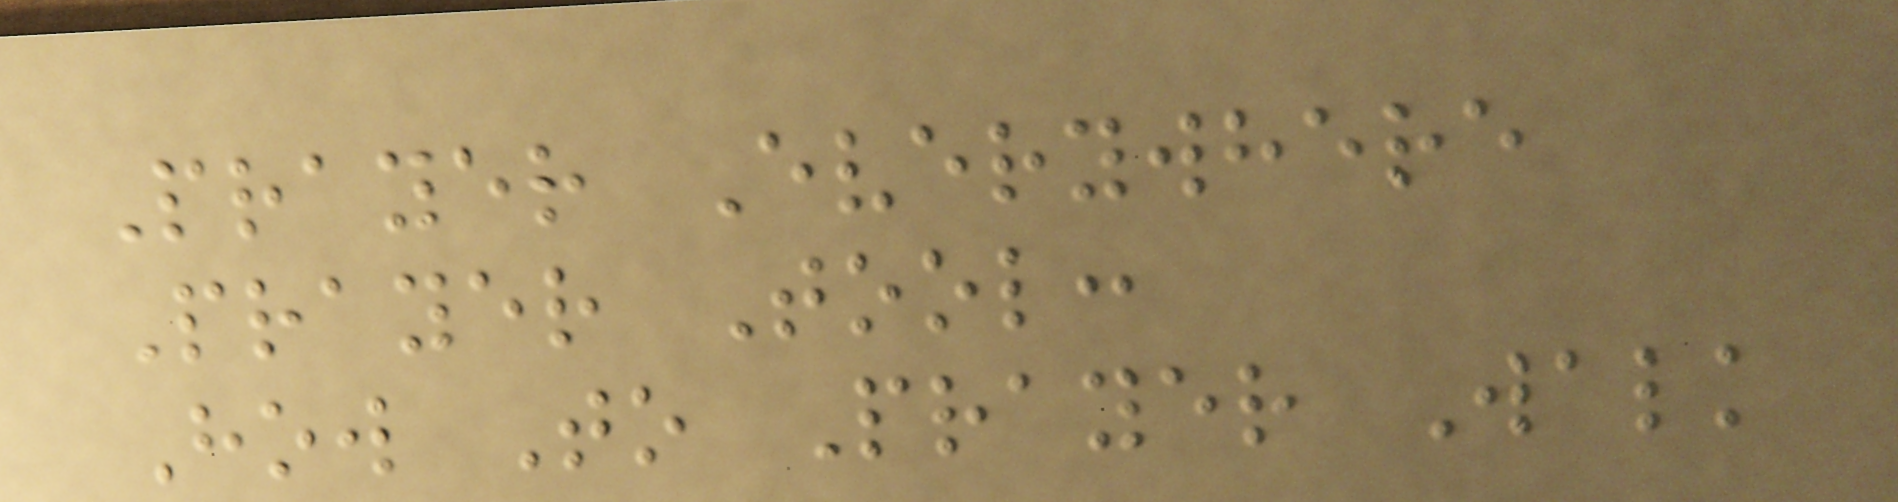Prayer Everywhere
Prayer Tool:
How To Prayer Walk
